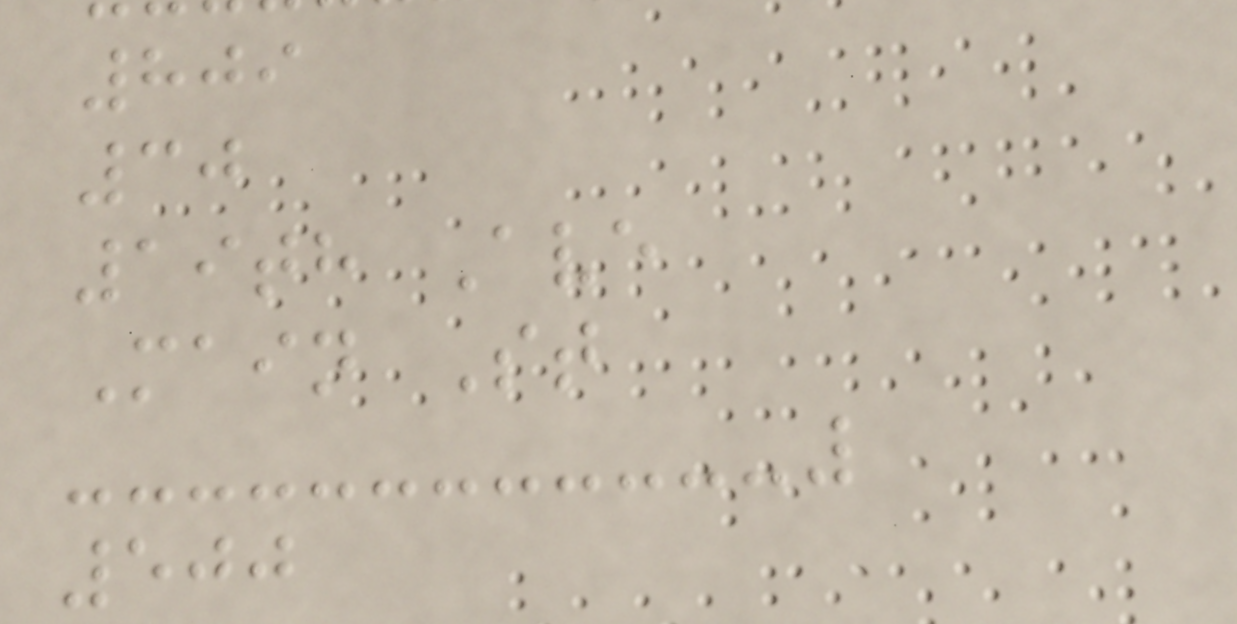809
30
19th Ave
Main St
500
